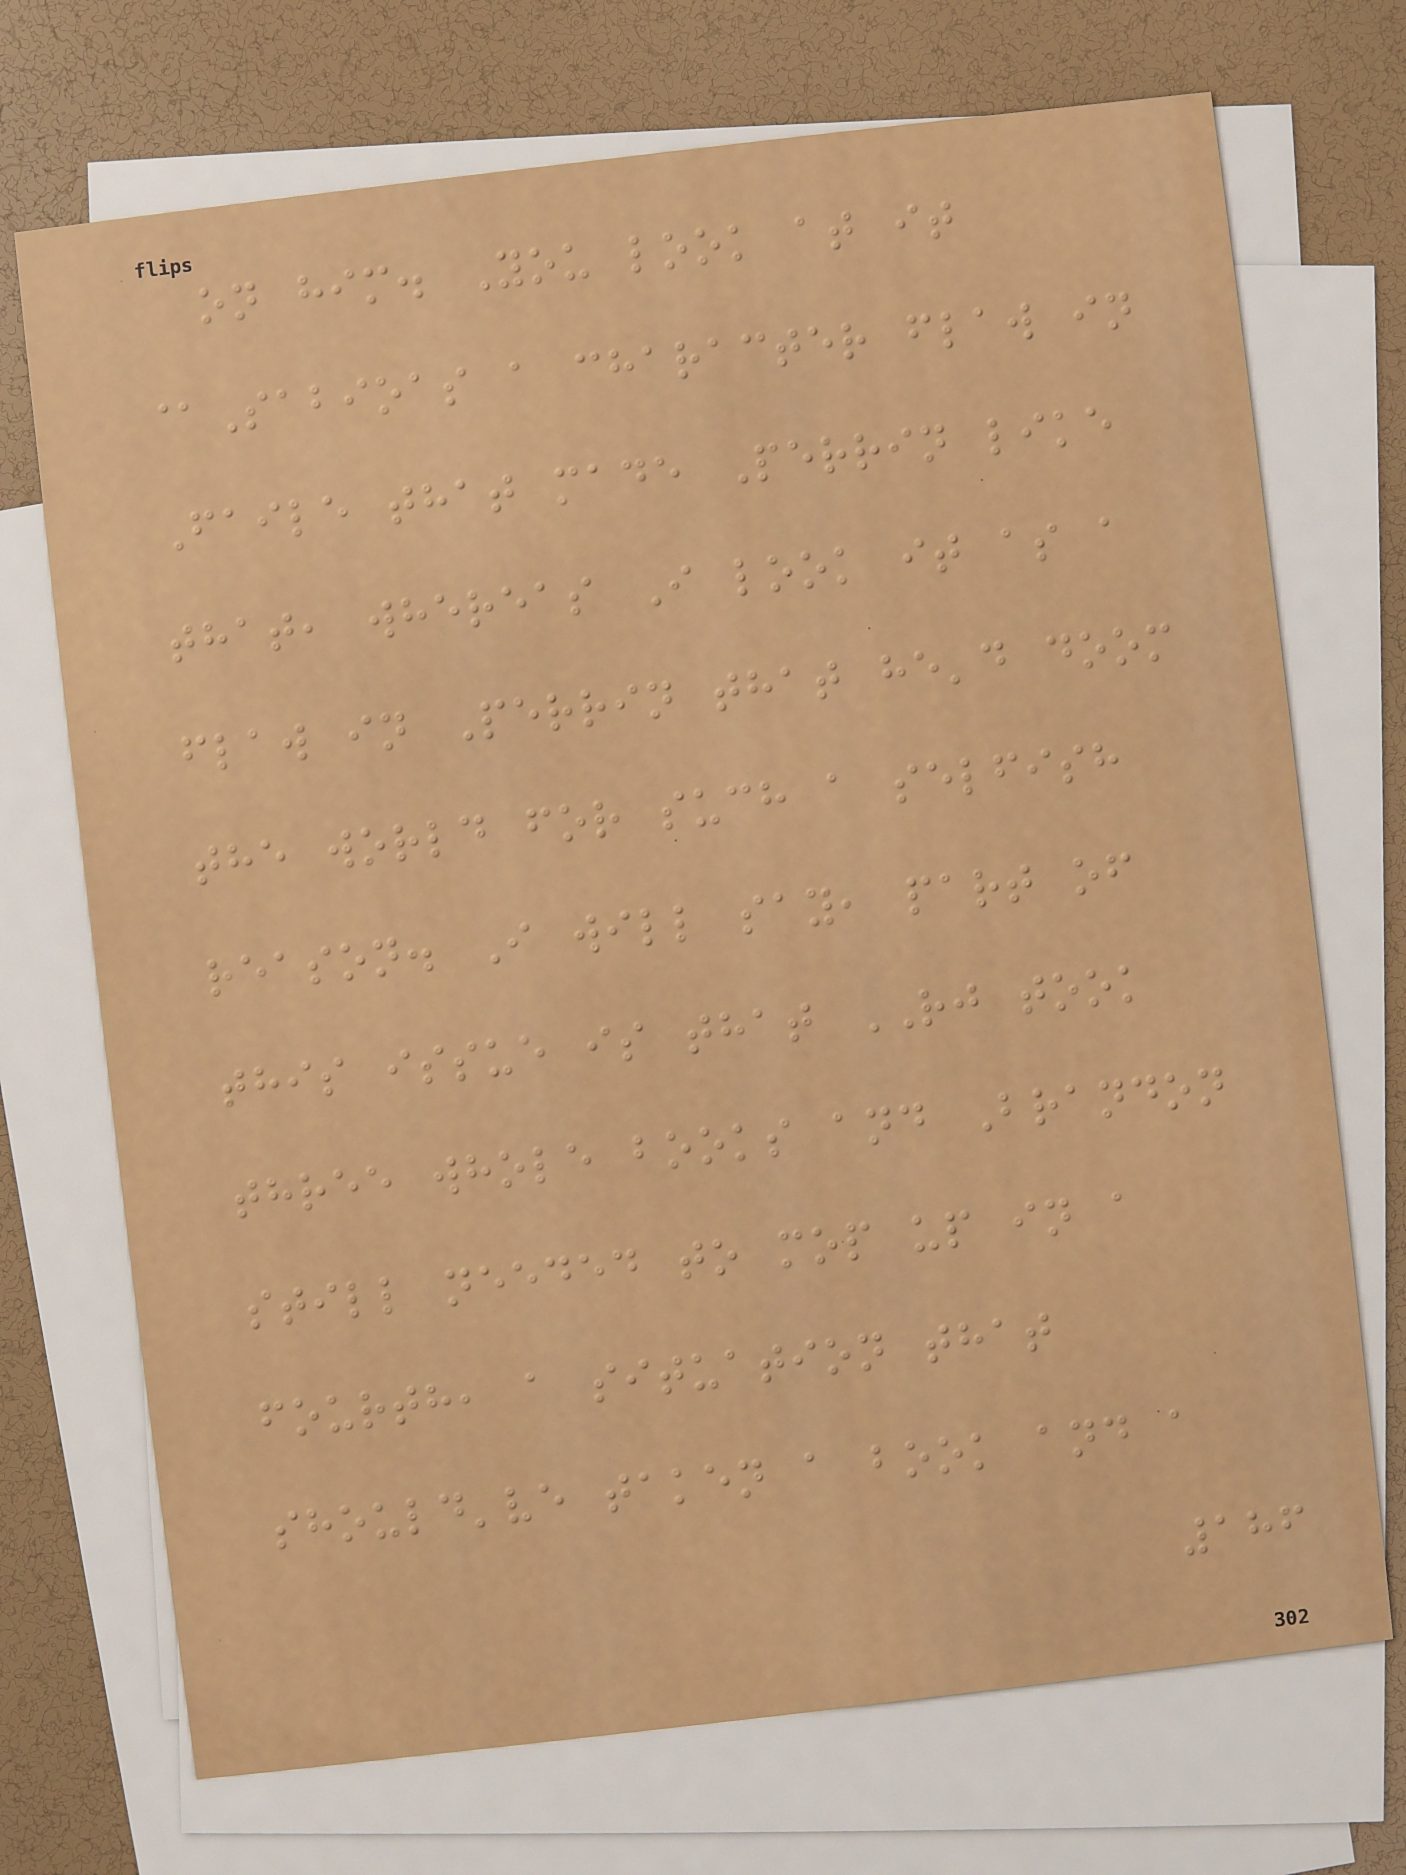on him. You look at it
@Sabioas a character flaw in
Faile that made Perrin like
that, whereas I look it as a
flaw in Perrin that he'd doom
the world for such a selfish
reason. I will say, part of
this issue is that RJ took
three whole books and Brandon
still needed to mop up in a
fourth, a situation that
should've taken a book and a
186
